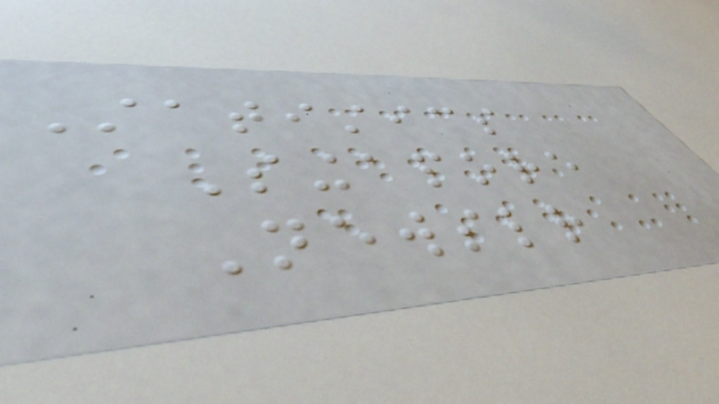Statistics
Singapore
Newsletter
